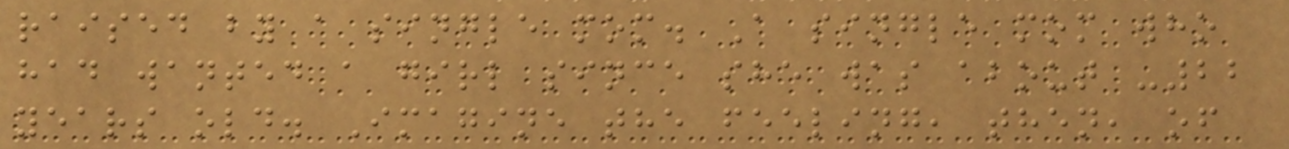raised by a single mom. A single mom who
had wanted a girl since she was about -22
years old. Imagine the feeling, then, of
